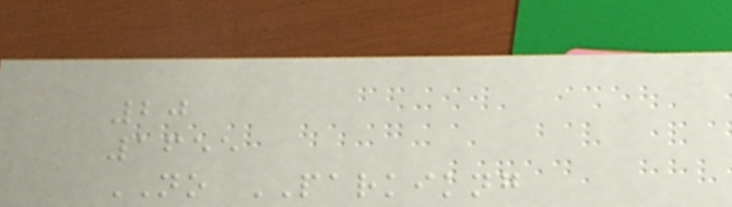20
1655
NO PARKIKNG
